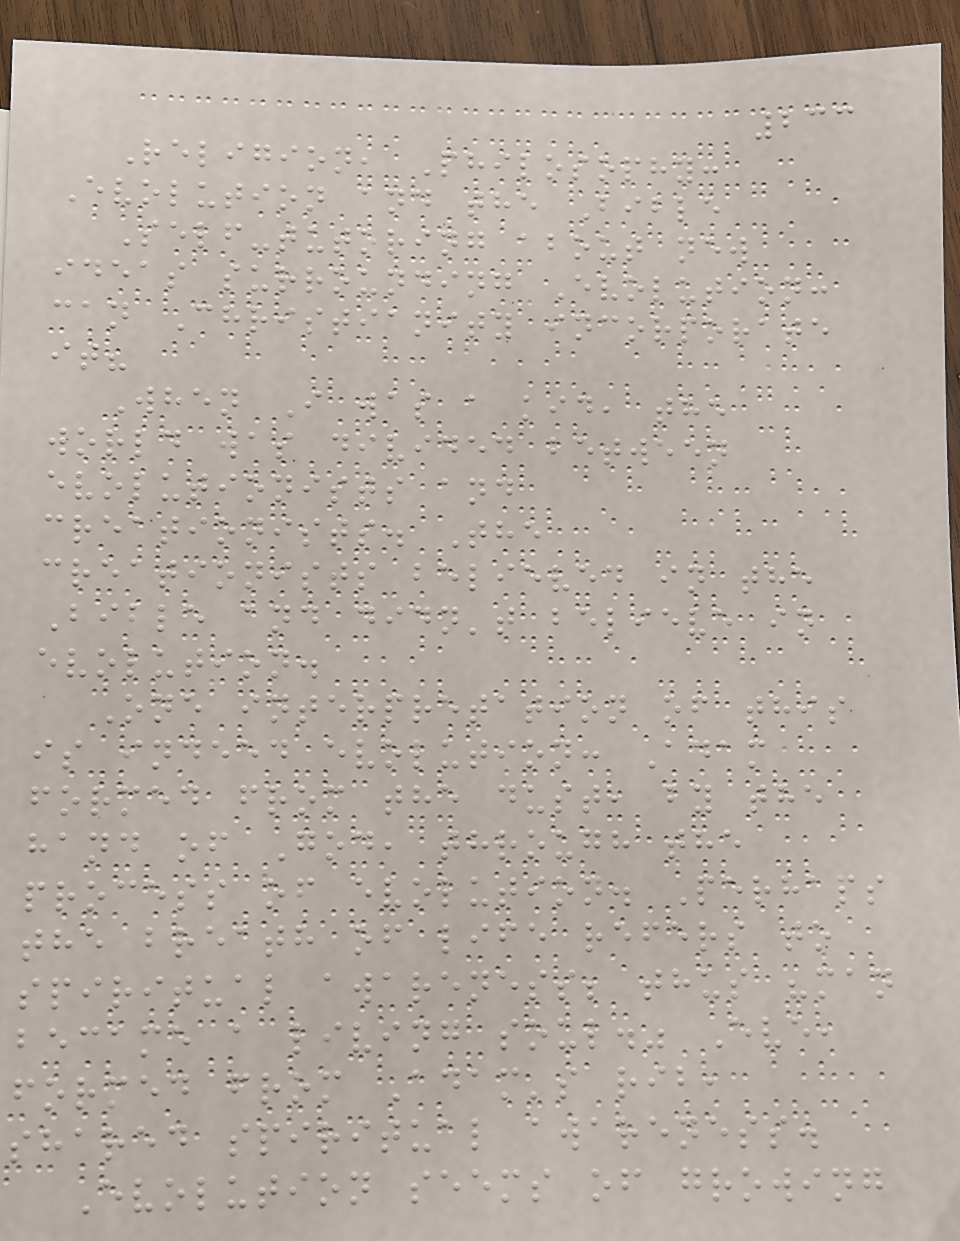233
Religion, Philosophy:
Evolution and the Bible
Self-tutoring about new
ideas surrounding Evolution:
can Christianity incorporate
it?
When I was a kid, the
world was divided between
evolutionists and
creationists. The
creationists believed in the
Bible and didn't believe in
evolution.
One interpretation of this
is indeed evolution: Adam
formed from the dust, by the
hand of God, through the
process of evolution. Perhaps
the breath of life refers to
spiritual awareness; thus "man
became a living soul." Eve,
formed from Adam's rib,
shared spiritual awareness.
Evolution seems of growing
